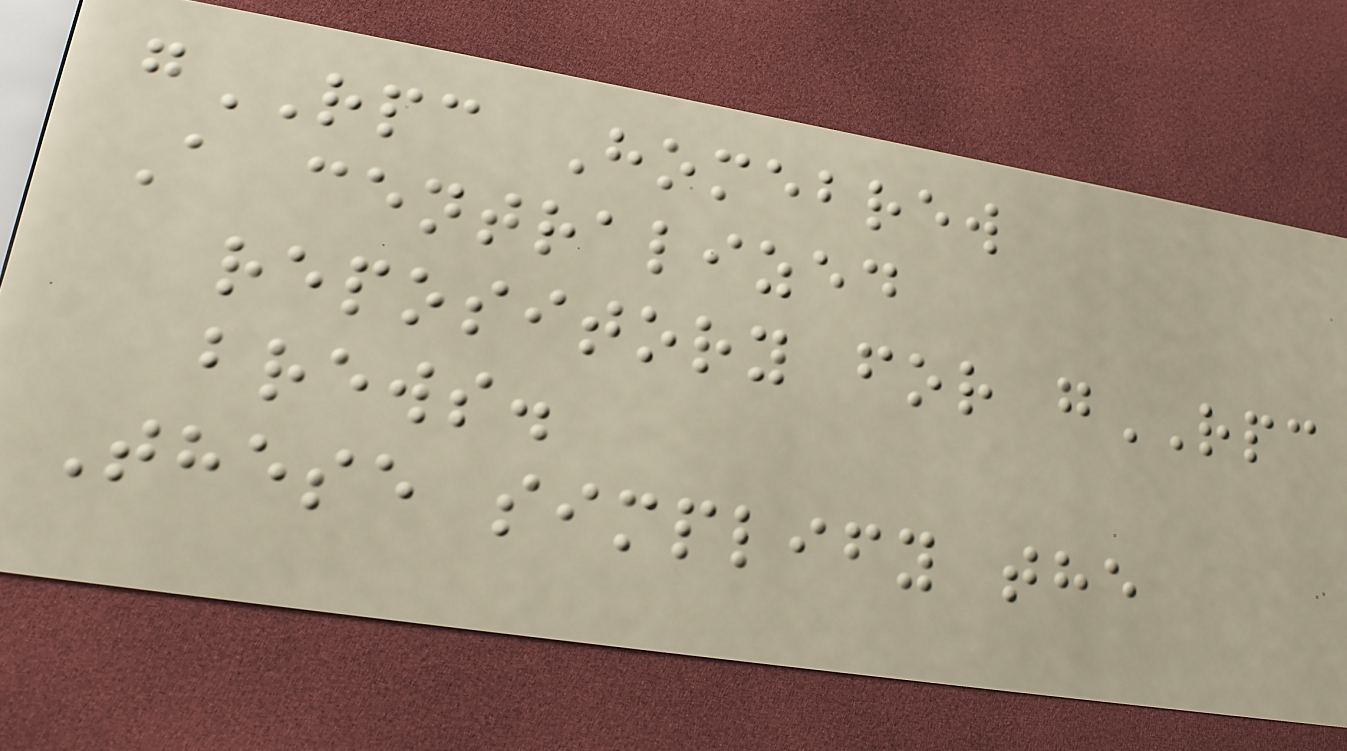gRPC Homebrew
A centralized
repository for gRPC
brews.
These simplify the
